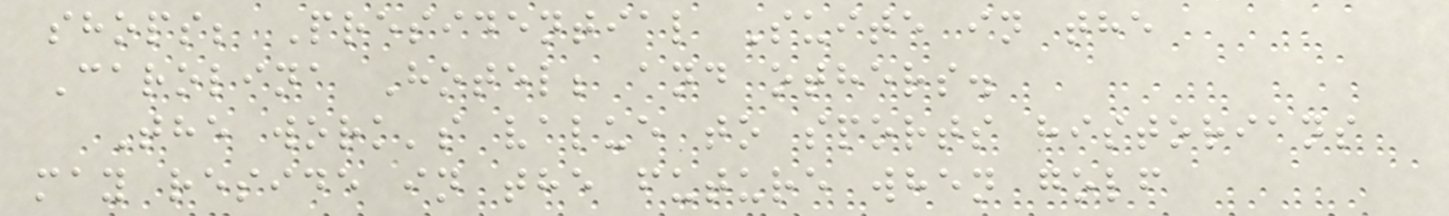shops; Presidential Suite in the
Carolina Hotel; and others.
The work's value to sports historians
may reside in the future when golf
